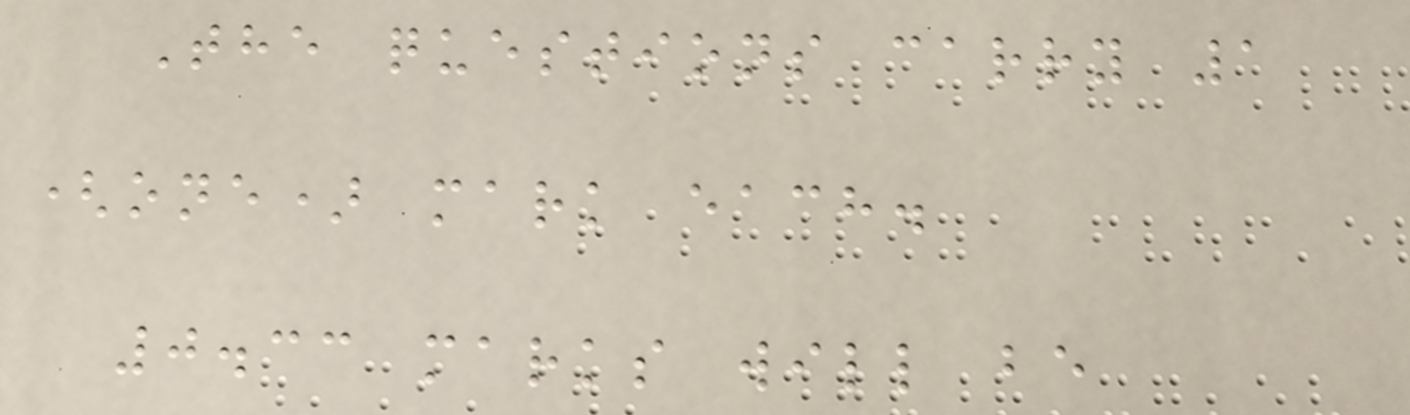The questions carry 1
(one) mark each.
0.33 marks will be
